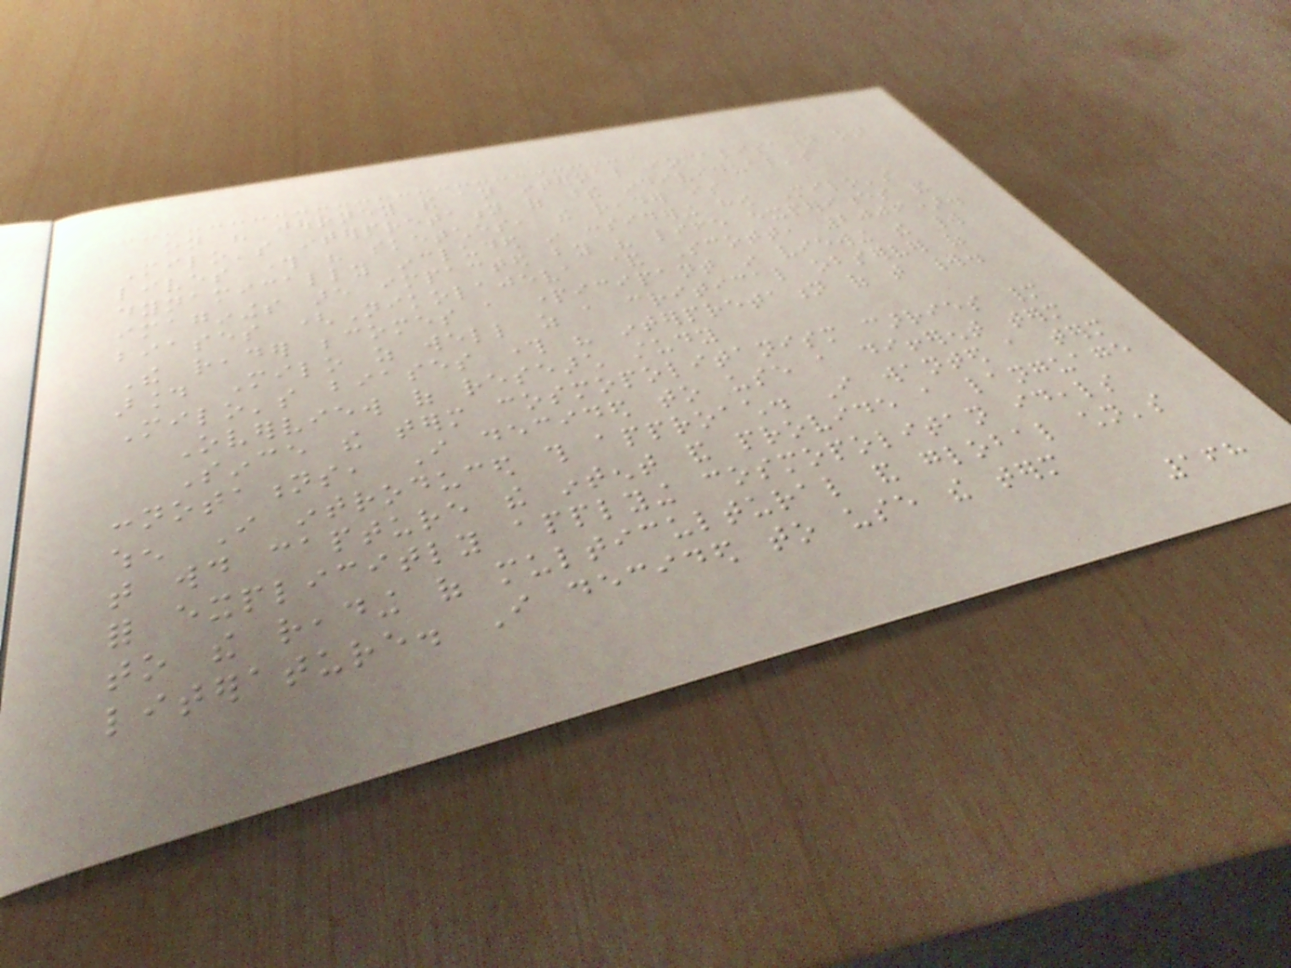on his journey and an internal focalisation on
Milo's interpretation of these individual's
lives through his sketches, the reader is
dynamically included in considering how Milo's
imaginings are impacted by his life experiences and
biases (Nikolajeva & Scott, 2006).
The reader becomes a participant in viewing the world
around Milo as well as a critical observer of
Milo's biases through his interpretation of that world.
Overview of research study
Since the term cosmopolitanism carries many
connotations, I decided to use a different term
when I introduced this approach. I wanted a term
that would capture the intent and provide a language
for explicitly applying cosmopolitan ideals
to the reading of multicultural and global children's
literature. I decided to use the term
168
